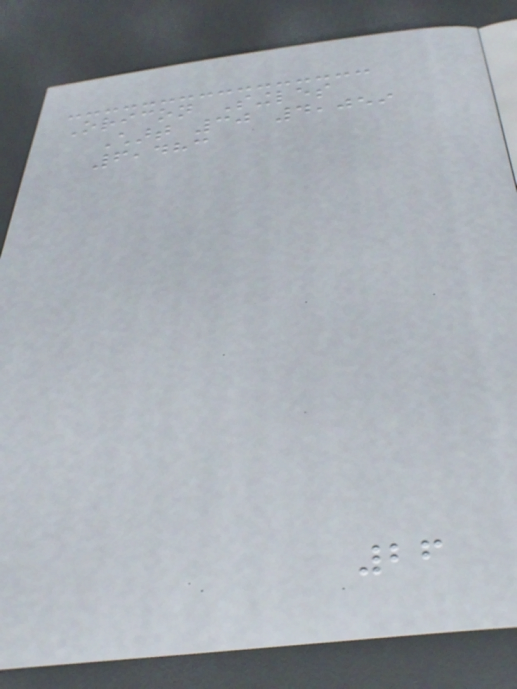Oricon Singles
Chart 30 4,059
6,483
26
